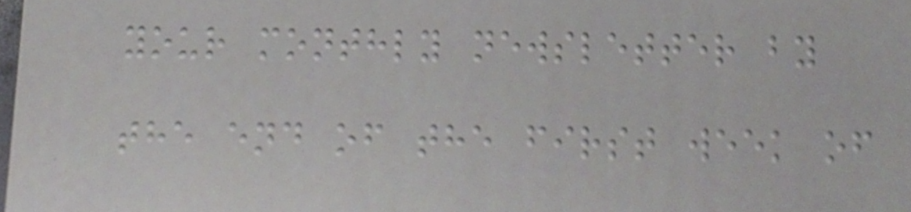your monthly newsletter by
the end of the first week of
